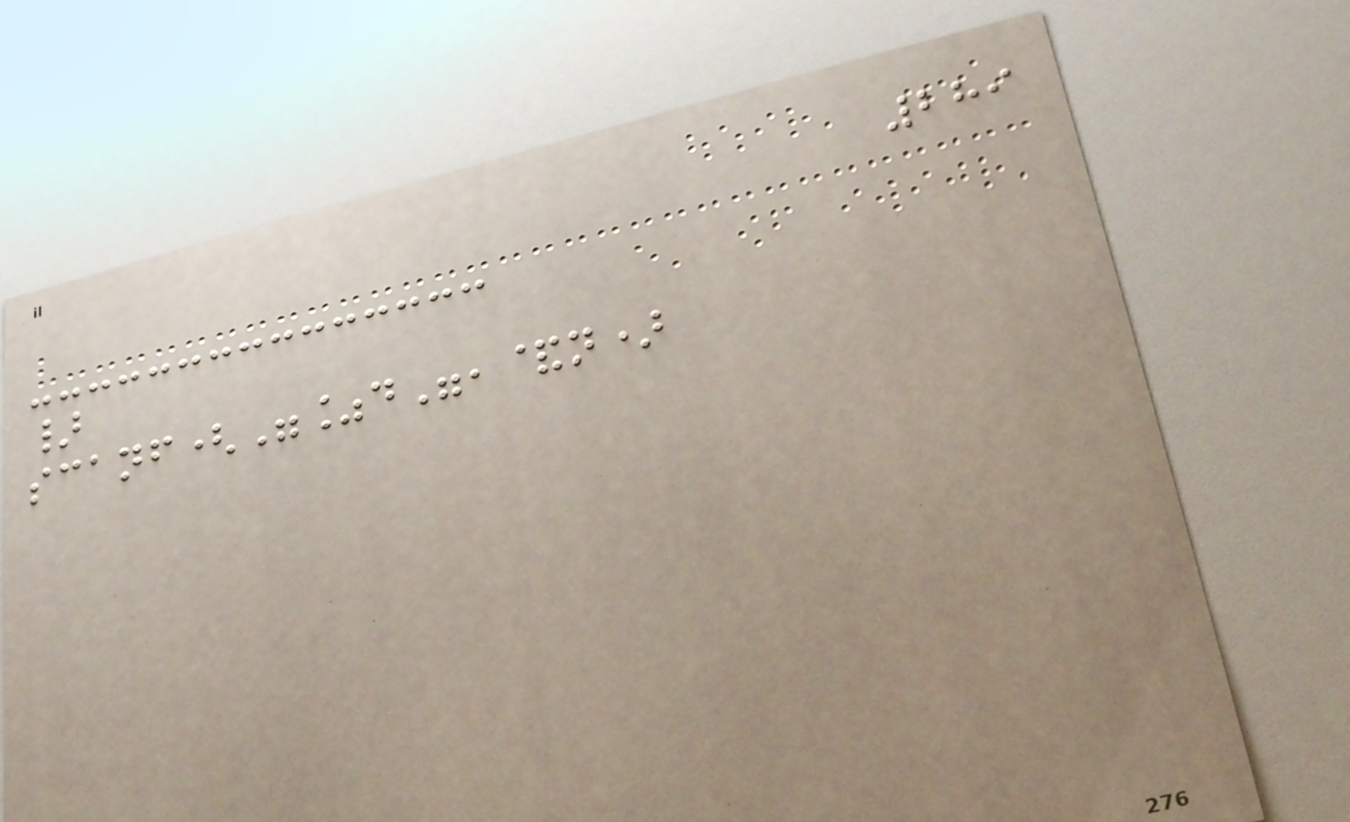289
}
scanf("%d",&n)
